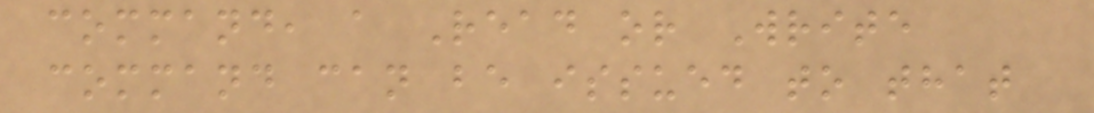command, a Read or Write
command can be issued to that
